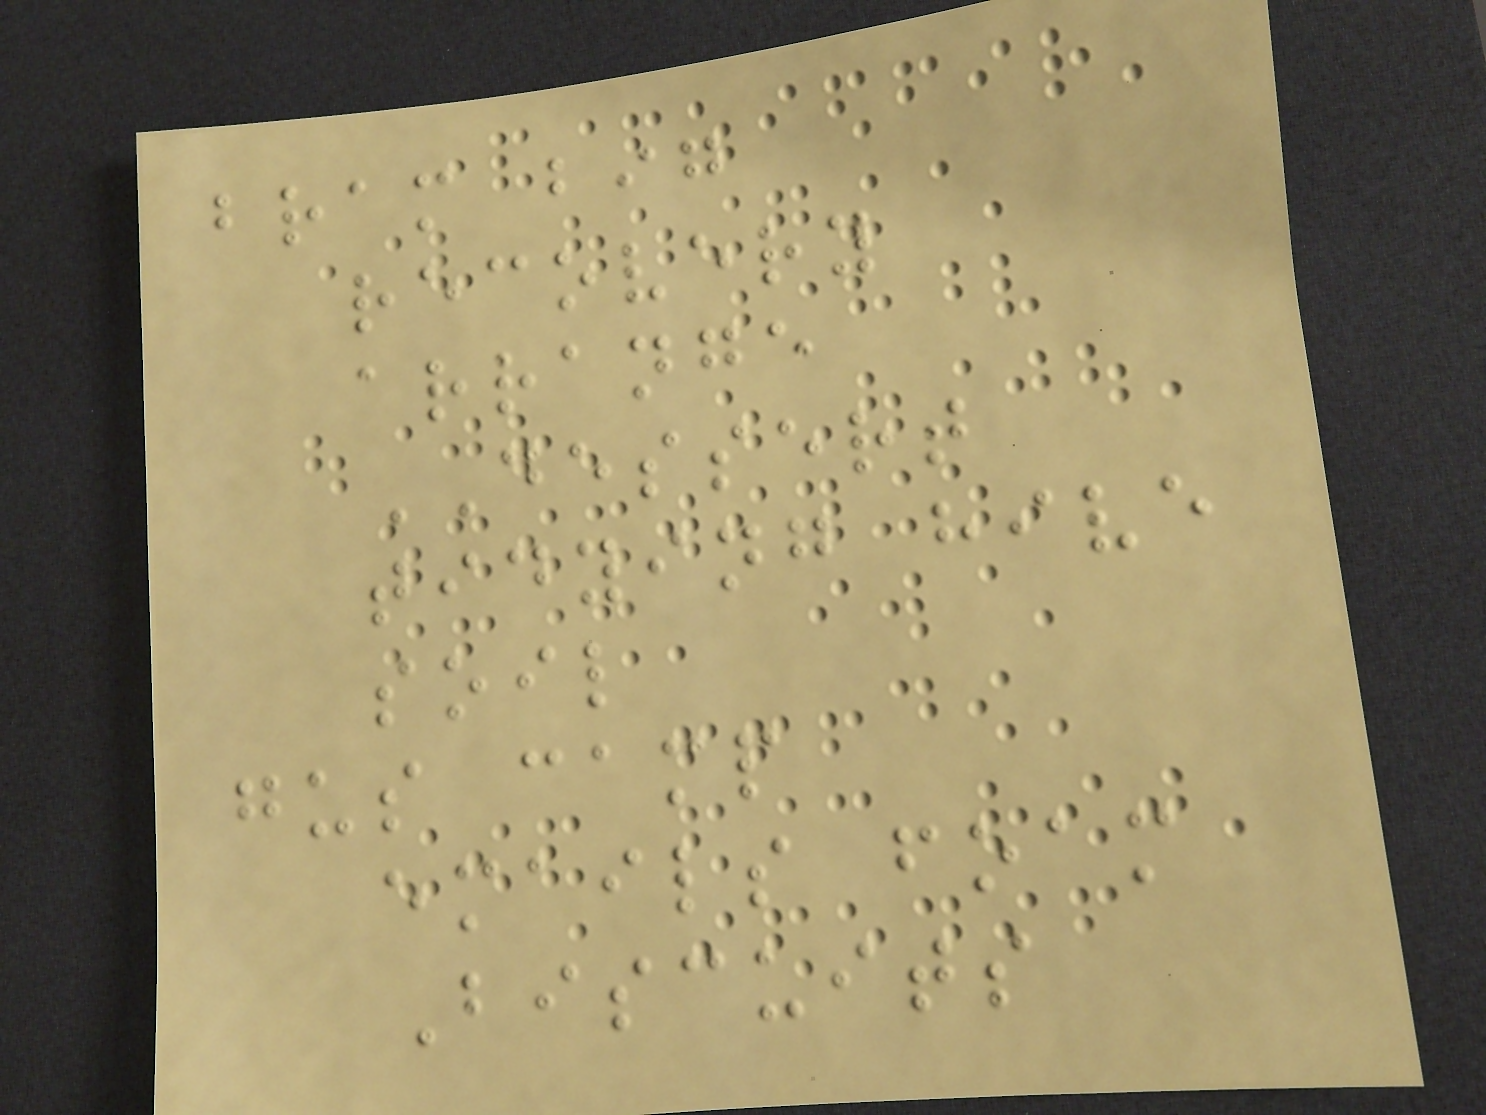bram big
recovery
arrange
DESSERT
tidying hive
soil
gus camp
emails foam
Biscuits
